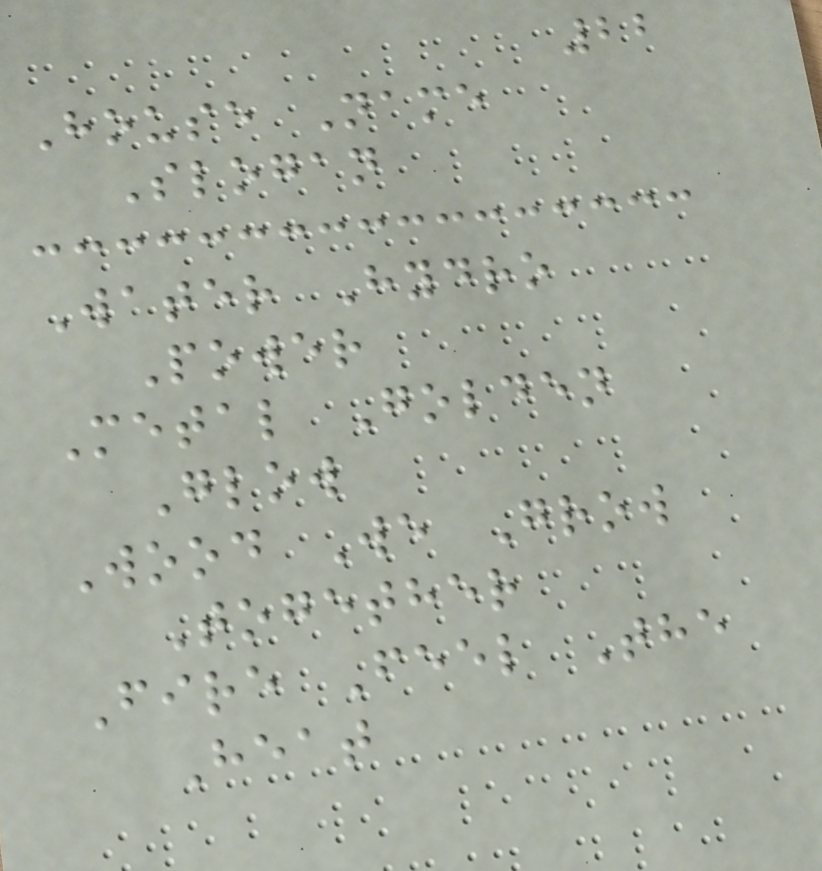22
House Name
Slogan
Water Hydro
Power
Metal Golden
Glow
Wood We Grow
Together
Fire Feel The
Heat
